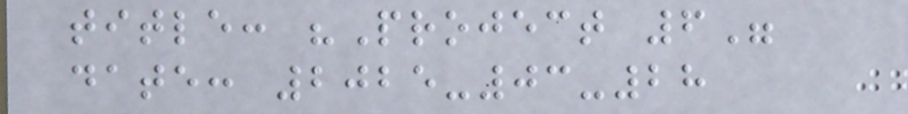title: "Project 6"
date: 2025-03-28
